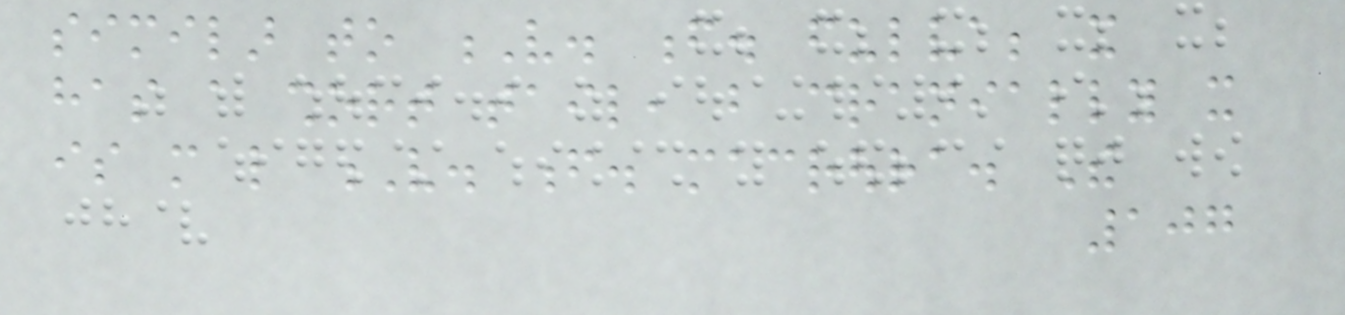similar to V. f. fulva; it
has a short tail, but cranially it
is more like V. f. macroura. The
107
